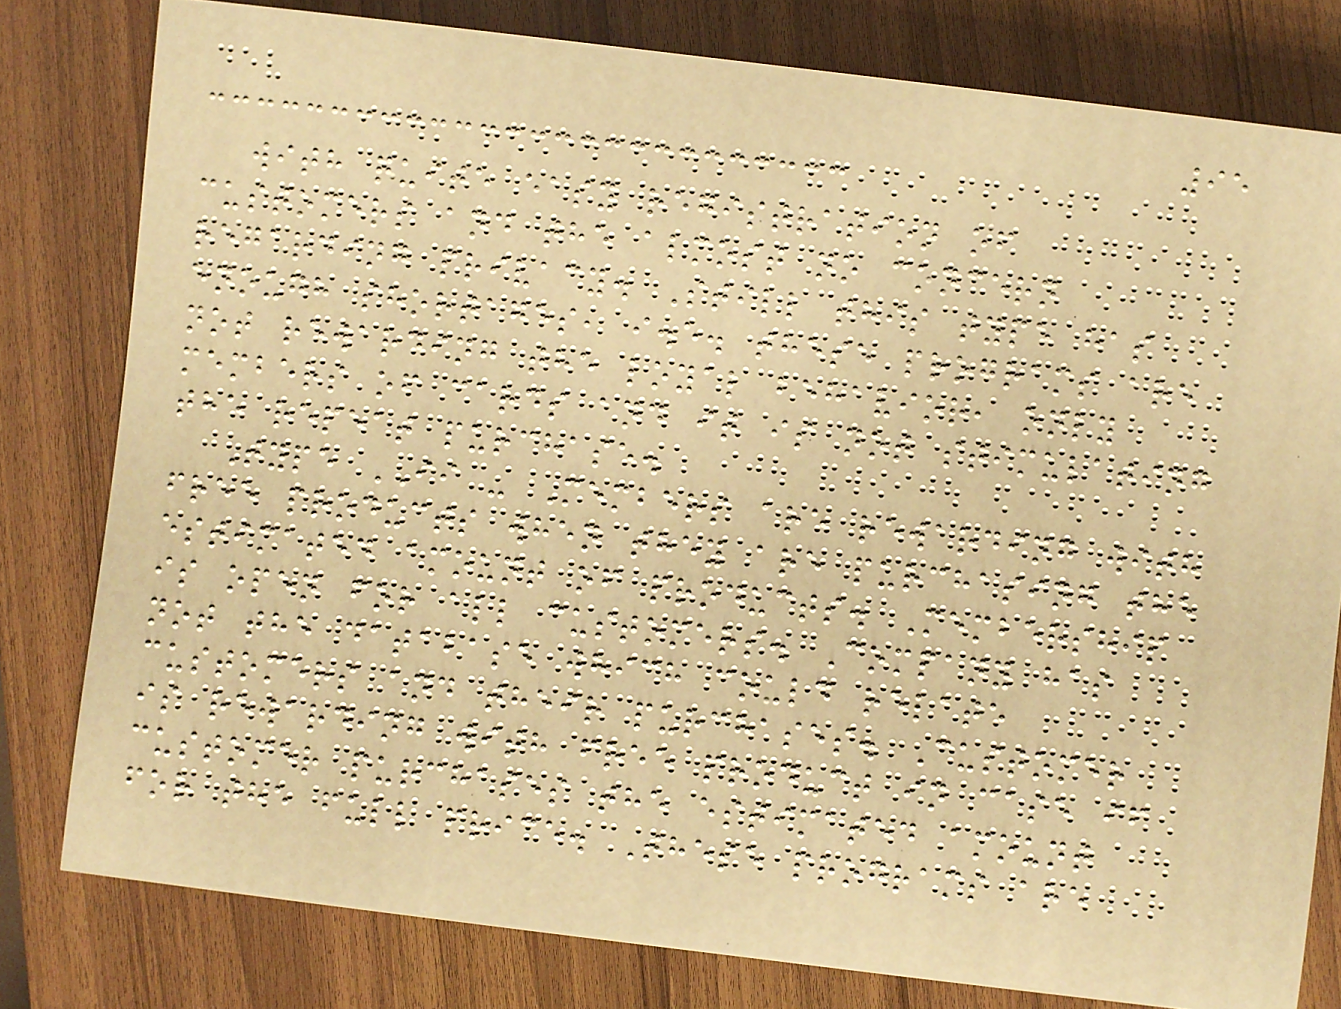95
with quite easy registration of
customers and the almost no concern
regarding privacy. Still this type has
enough shortages, i.e. these programs are
not rewarding the loyal behavior, only
members of cards and it is not stimulating
the repeat purchase.
Type II - Members are rewarding with
free products when they are purchasing the
estimated amount of products. Membership
is open for all customers. Company has
not the database which could relate
customers and their purchases. Customer
is rewarding with free product in case if
customer purchases the estimated amount
for the full price. These programs are
